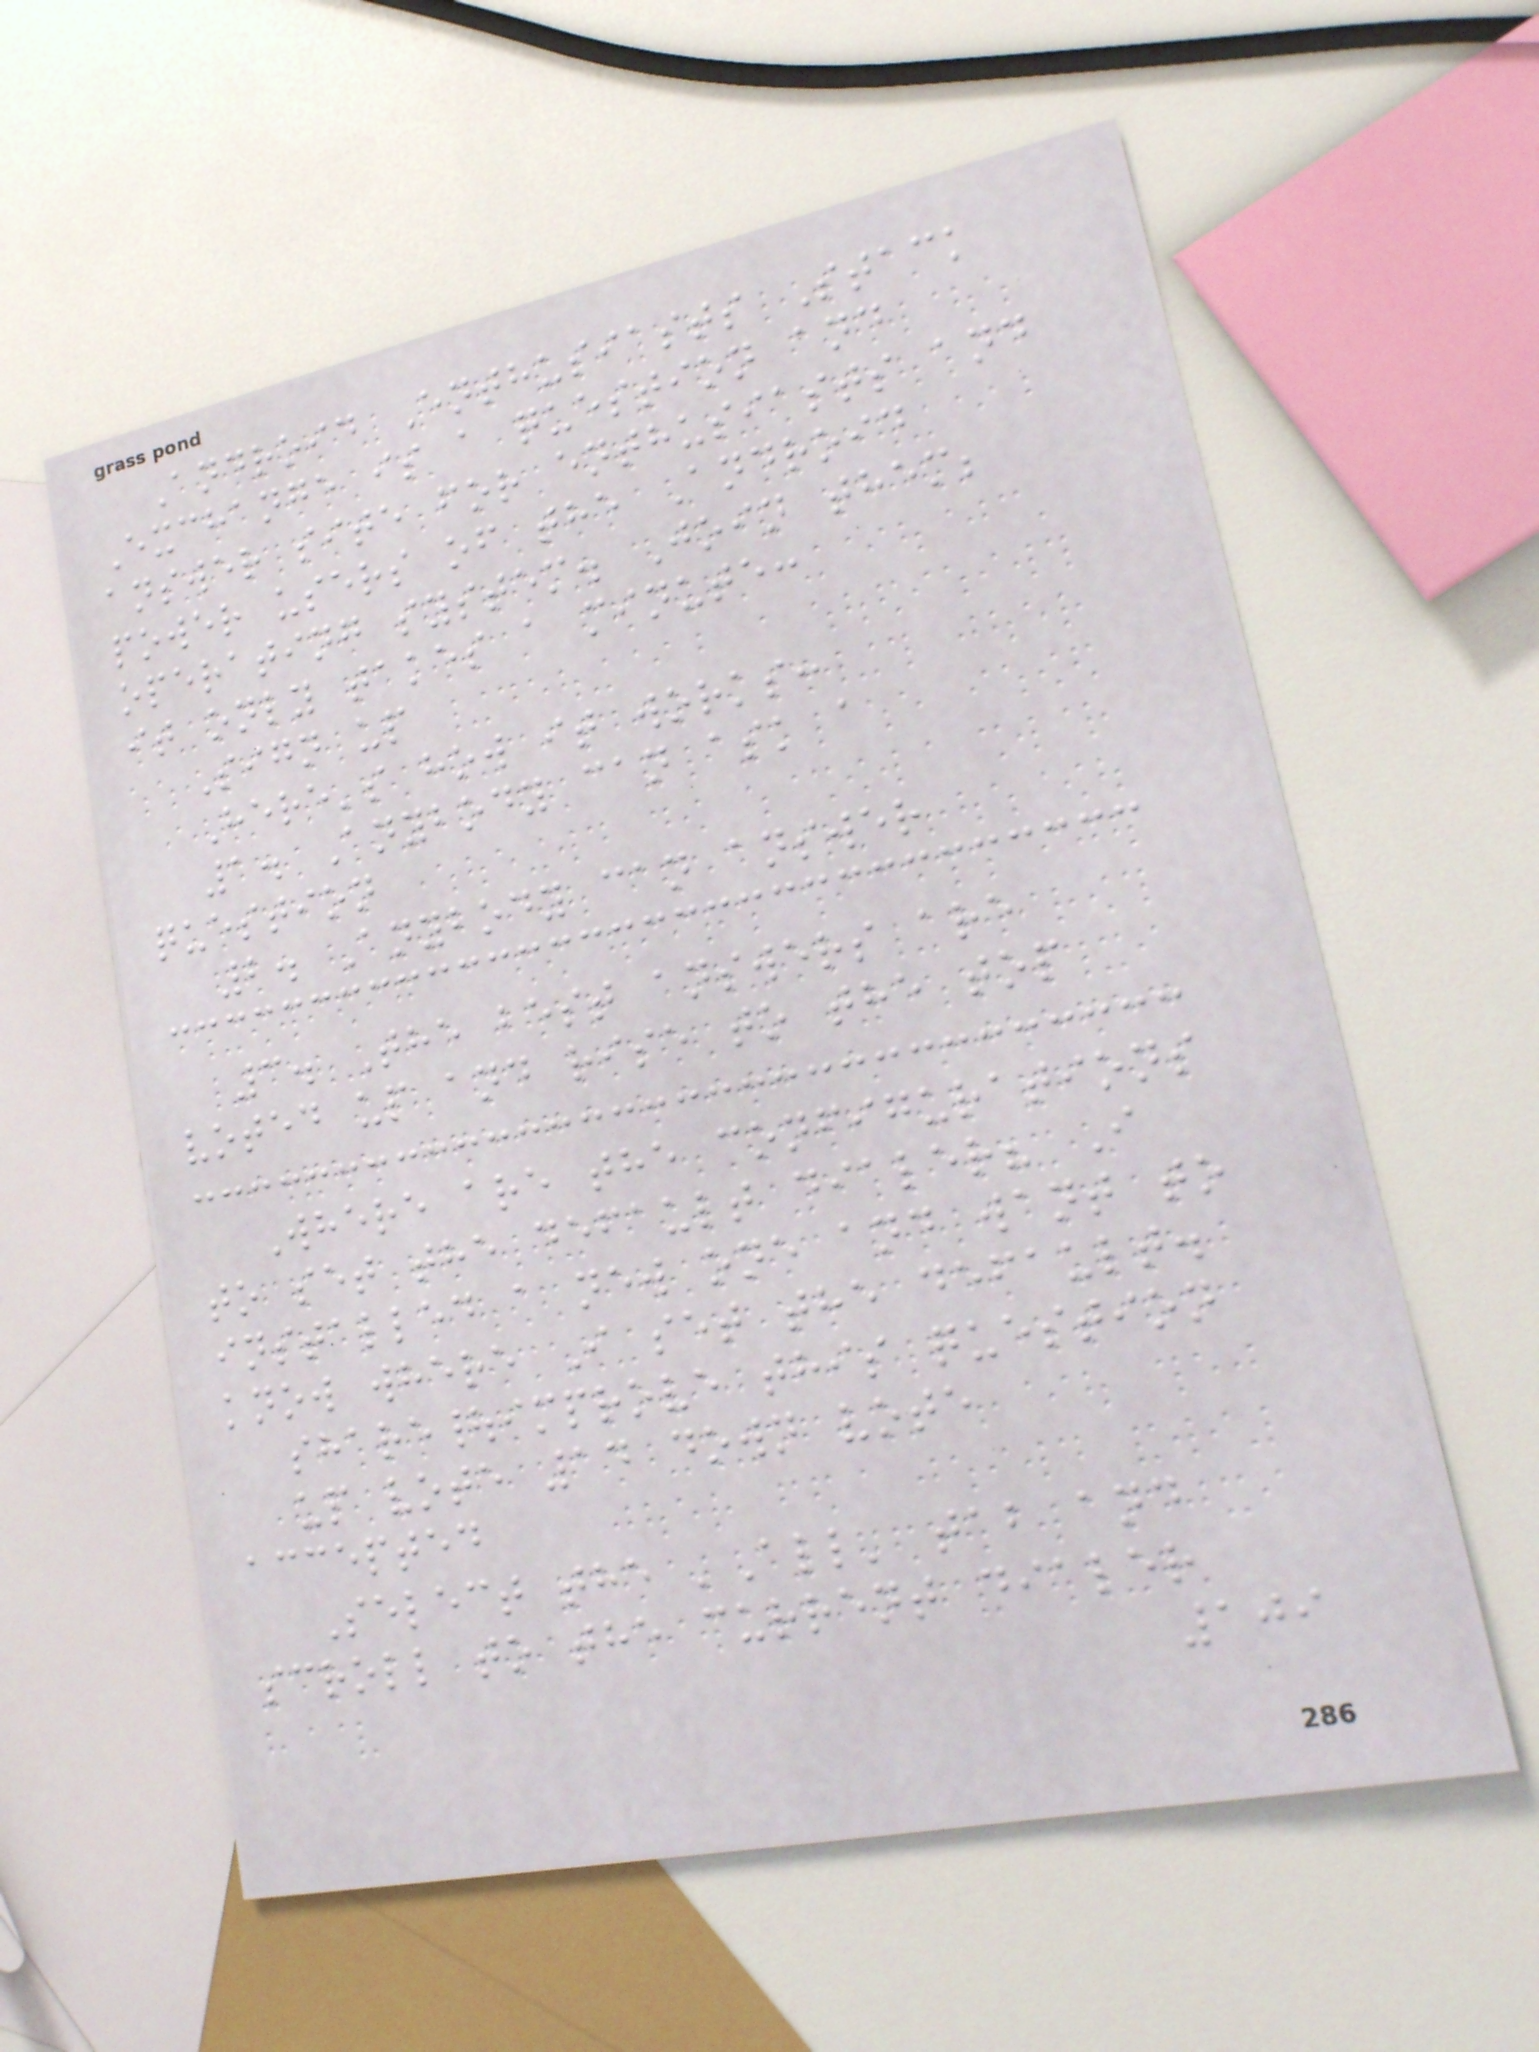Android Enthusiasts Stack
Exchange is a question and
answer site for enthusiasts and
power users of the Android
operating system. Join them;
it only takes a minute:
Sign up
Here's how it works:
1. Anybody can ask a
question
2. Anybody can answer
3. The best answers are
voted up and rise to the top
Where are the configurations
to set the default dialer? I
installed a new one and want to
know where I set the default.
share|improve this question
up vote 14 down vote
accepted
Select the 'All' tab and
scroll to the current dialer
109
